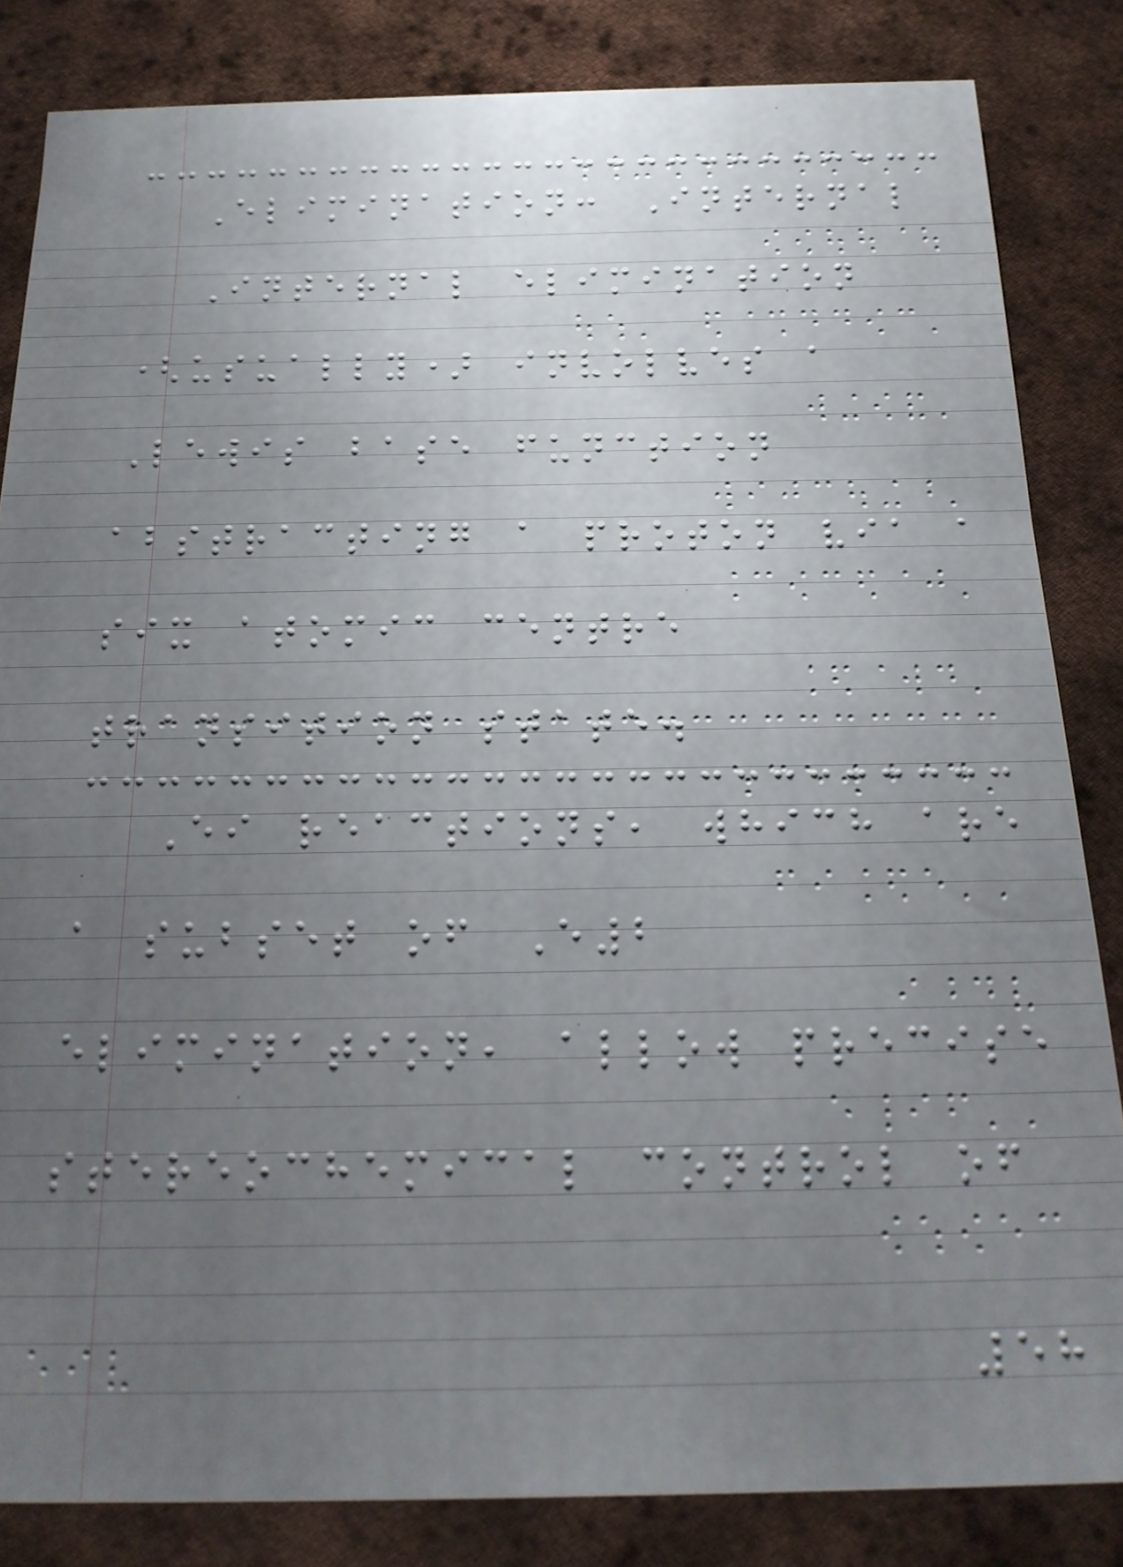Elimination: Internal
Internal elimination
(usually) involves a
Lewis base function
abstracting a proton via a
six atomic centre
transition state.
Ei reactions, which are
a subset of E2
elimination, allow precise
stereochemical control of
58
